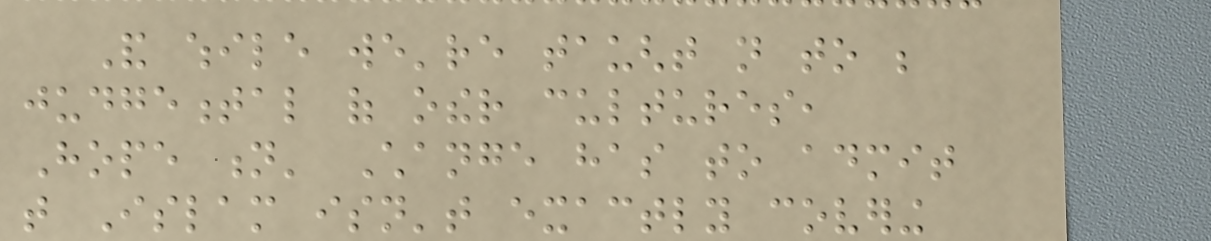And while we're taught not to be
judgemental of other cultures,
Hope n' Change has to admit
that Islam isn't exactly covering
